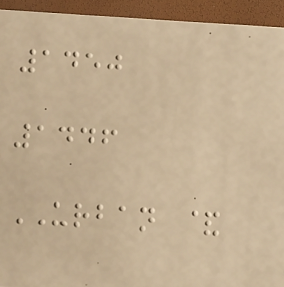1450
1446
URBAN &
